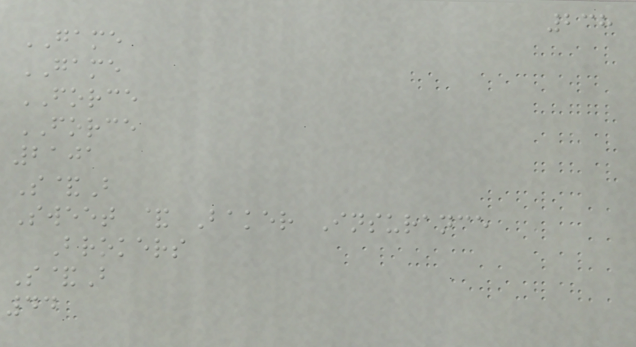238
GAME
GAME
FORCE
FORCE
2101
S&B
Sweet & Baker Insurance
Brokers
S&B
44
